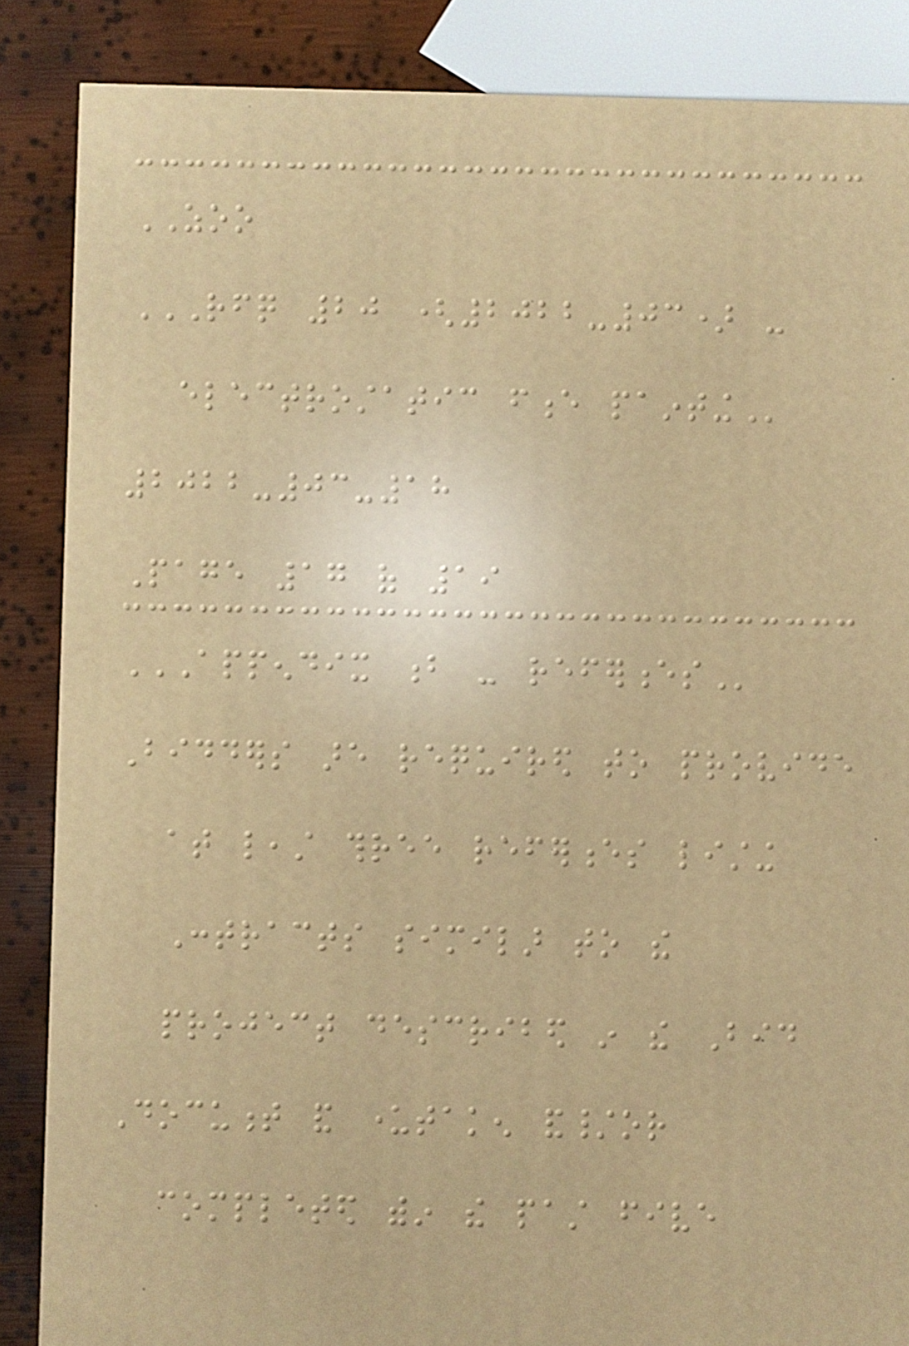ZOO
RFQ 20 (2022-03) -
ELECTROSTATIC FENCE PAINTING
2022-03-18
Page 17 of 19
APPENDIX B - REFERENCES
Bidders are required to provide
at least three references listing
Contracts similar to the
project described in the Bid
Document and undertaken and/or
completed within the past five
